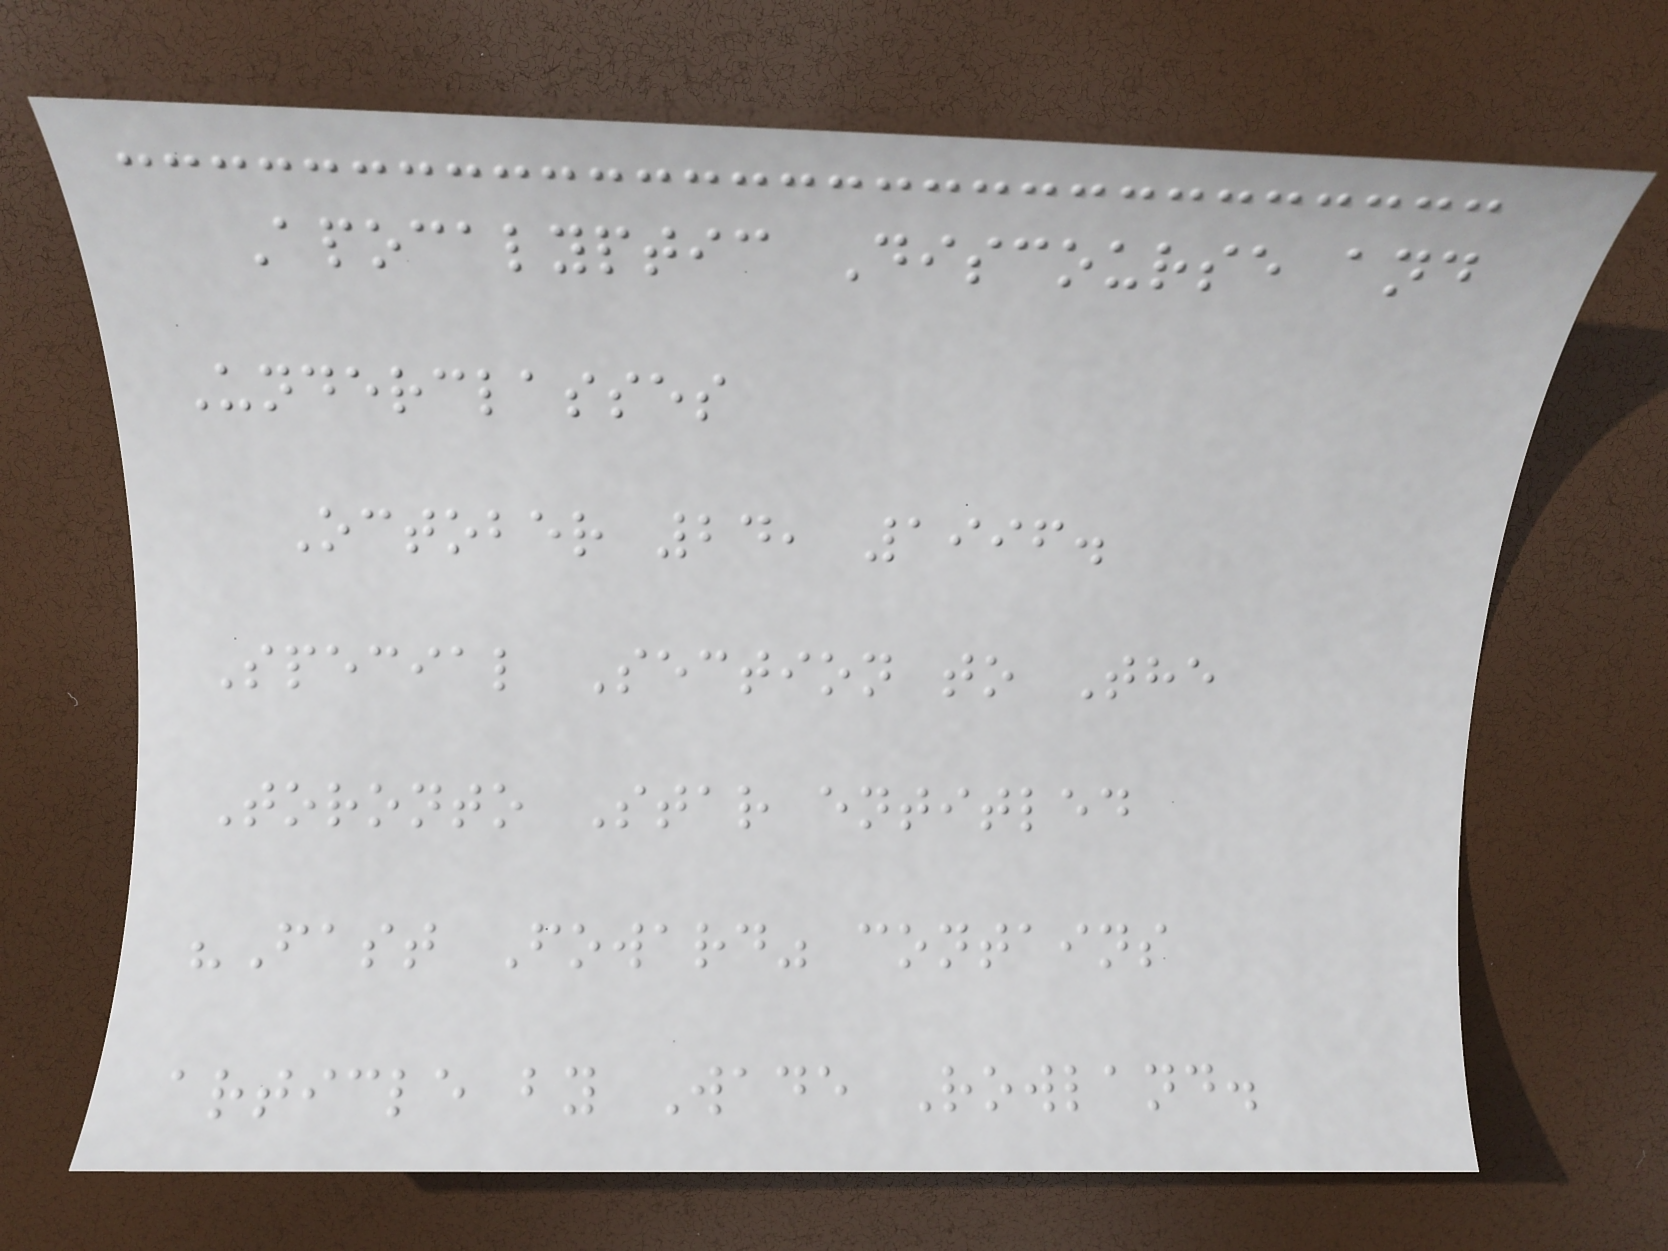Apocalyptic Discourse and
Underclasses
October 24, 1996.
Special Section to The
Toronto Star entitled
"Fast Foward" contains
article by Wade Rowland.
